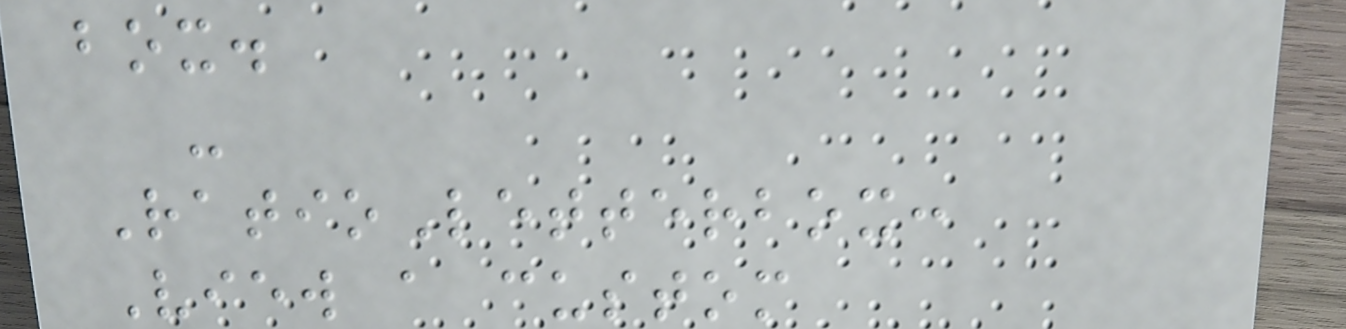box.
-
RatioLetterbox:
View a custom
